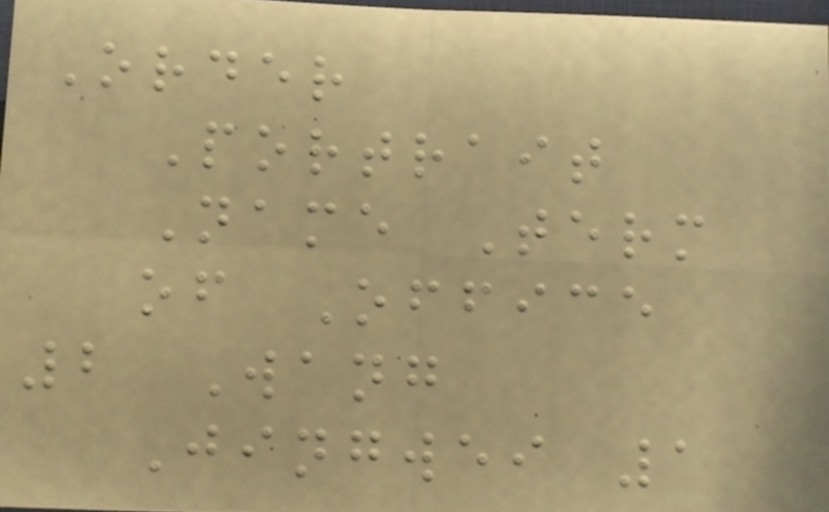Order
Portrait
Name Term
of Office
2 Wang
Jingwei 1
